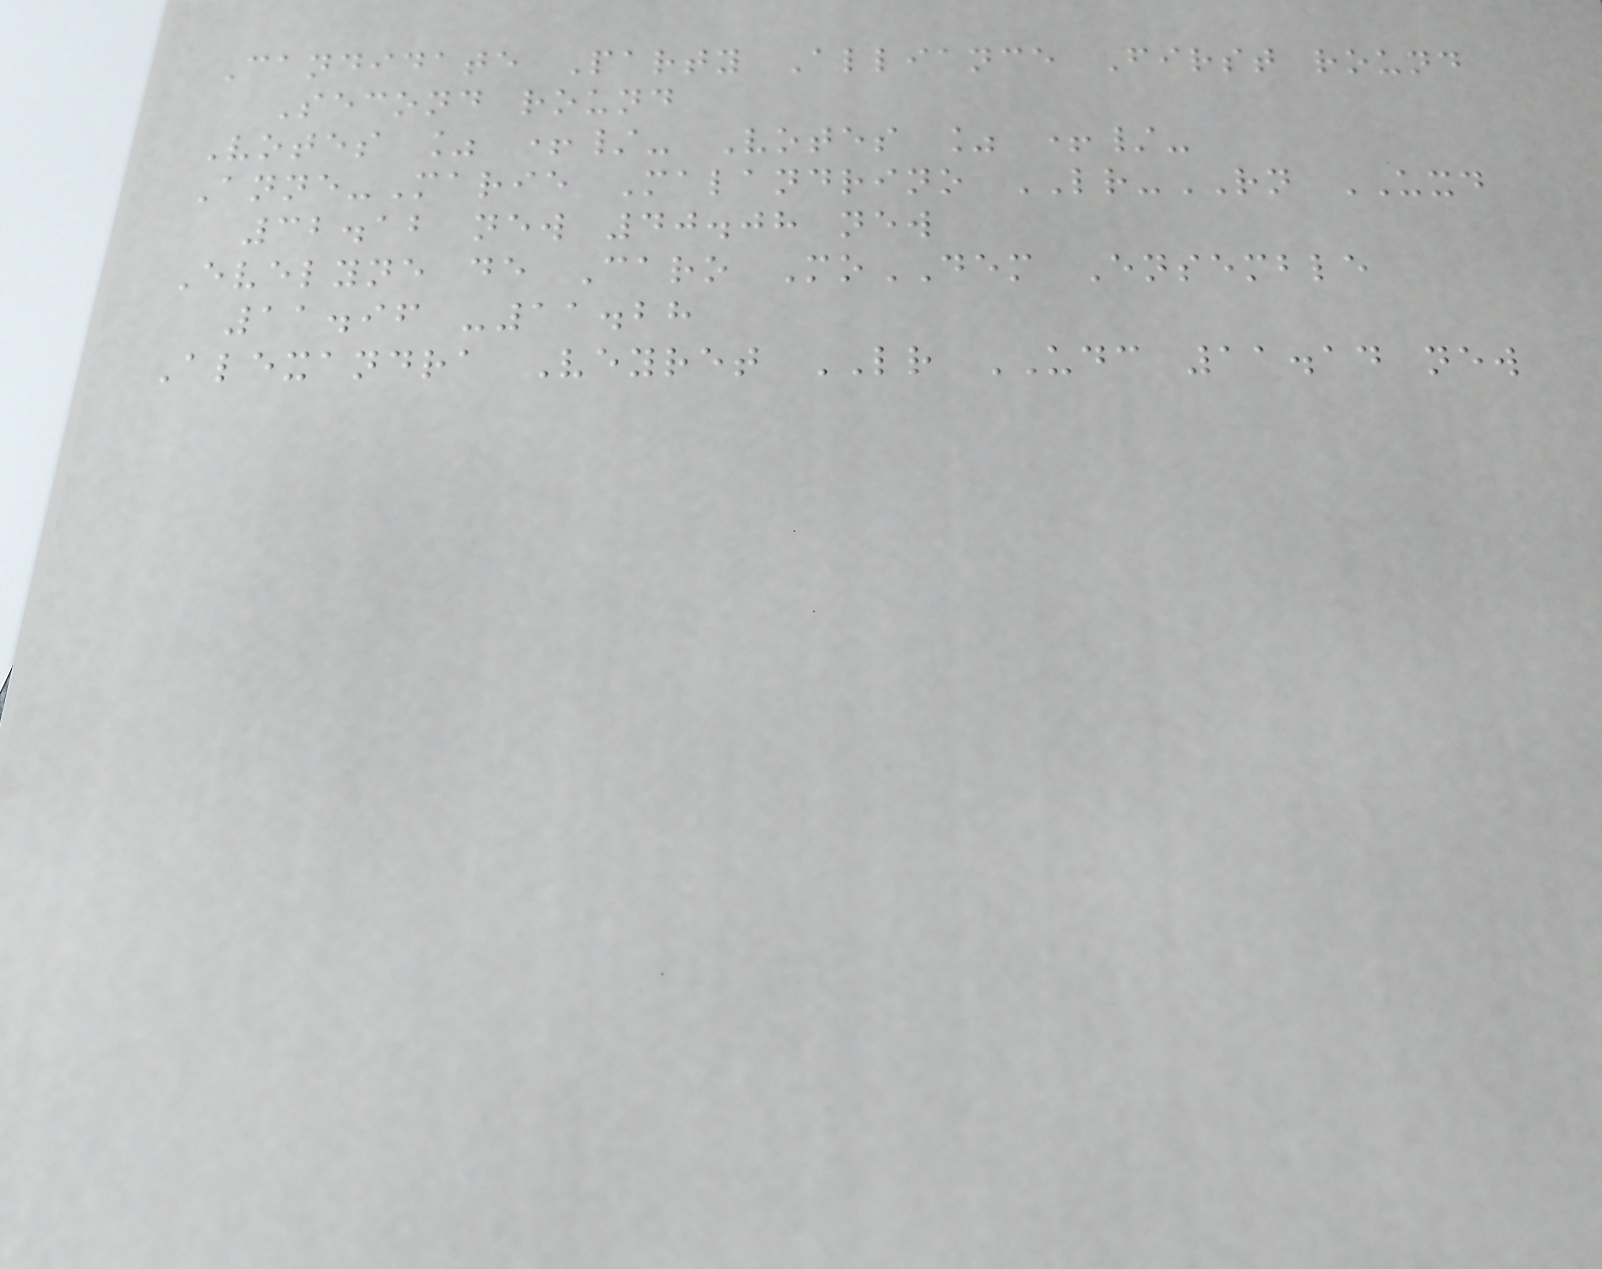Candidate Party Alliance First round
Second round
Votes % +/- Votes % +/-
Anne-Marie Malandrino LR-RN UXD
32.12 new 40.08 new
Evelyne de Caro MoDEM Ensemble
11.96 -11.28
Alexandra Veyret LR UDC 11.14 new
